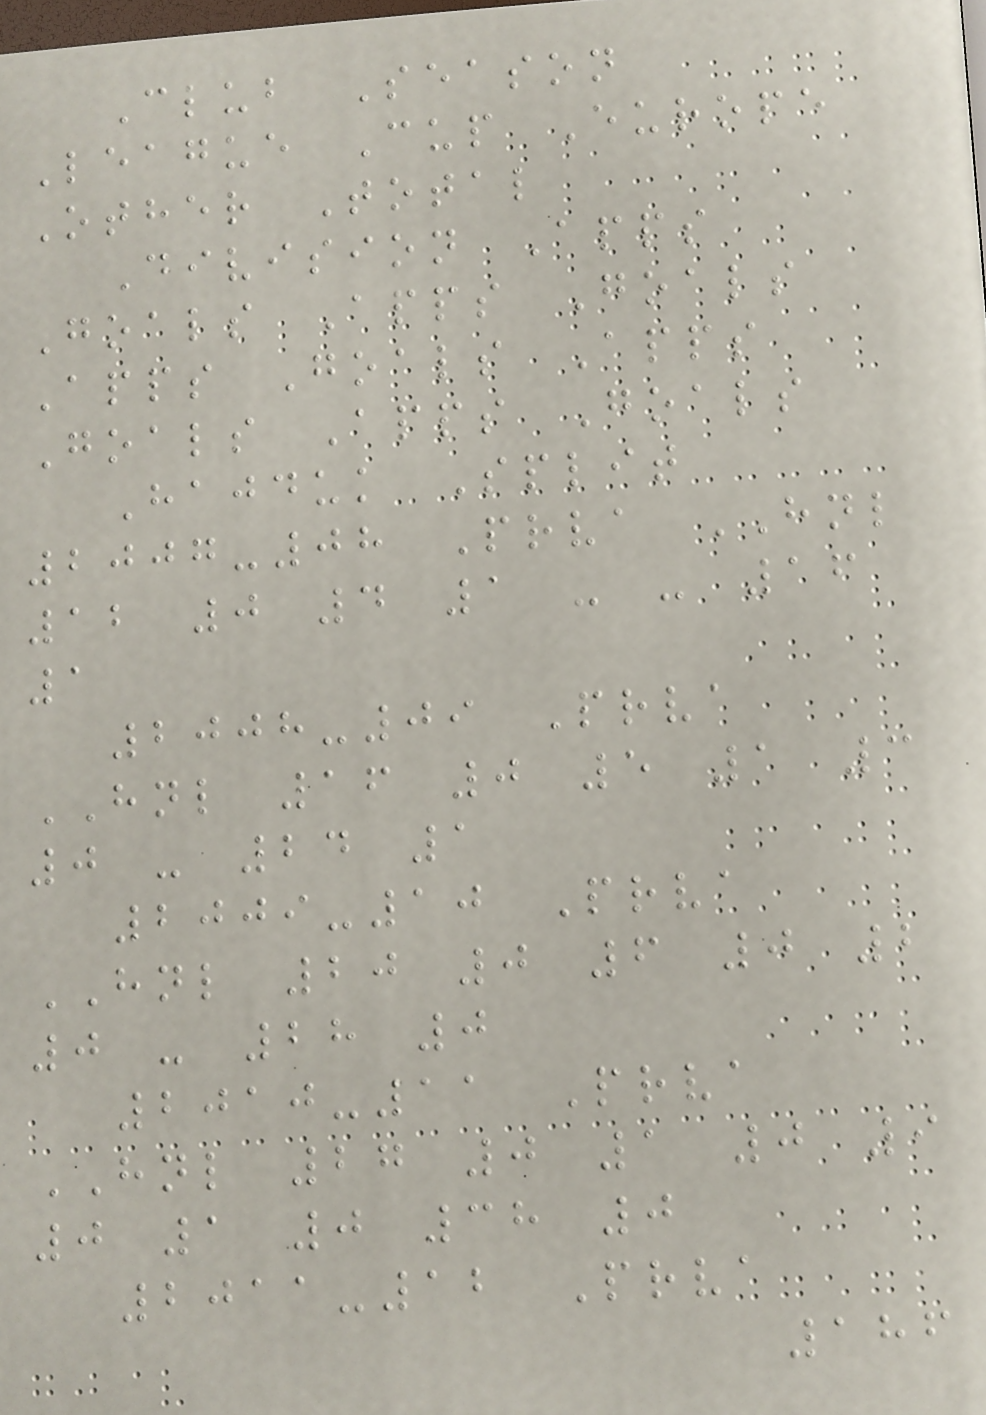Club Season
League Cup Europe
Other Total
Division Apps
Goals Apps Goals
Apps Goals Apps
Goals Apps Goals
Hajduk Split
2007-08 Prva HNL
12 0 4 1 - - 16
1
2008-09 Prva
HNL 16 0 5 1 3
0 - 24 1
2009-10 Prva
HNL 20 0 6 0 2
0 - 28 0
2010-11 Prva
HNL 27 0 1 0 9
0 1 0 38 0
2011-12 Prva
186
